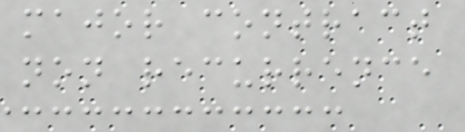major contract
non recurrence
